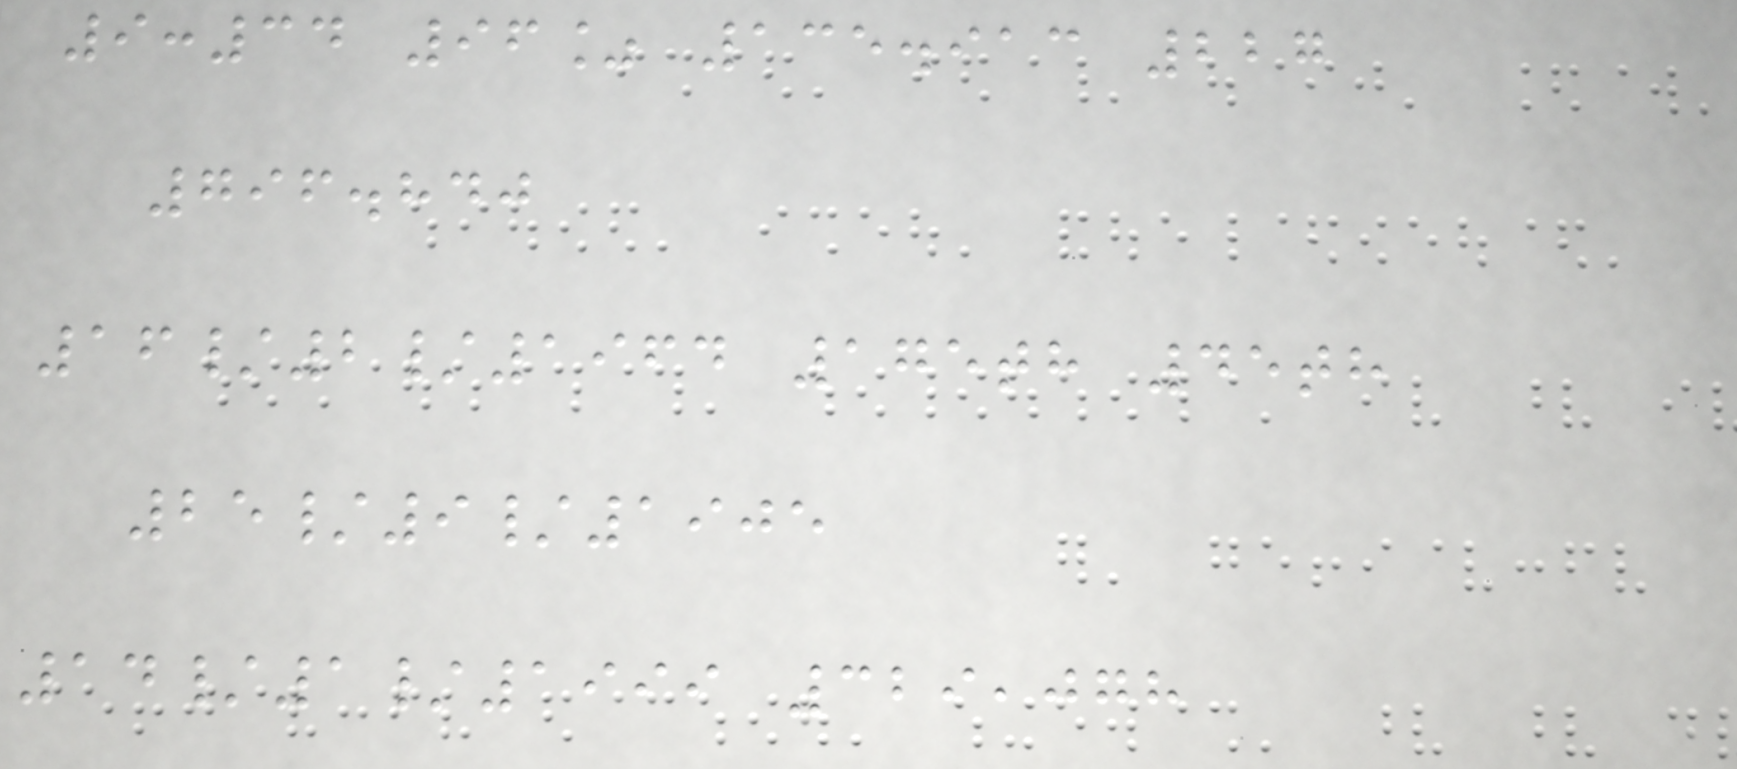9:34 96% 135.913 227
796.840
16/2/1964 175th 45th
25/9/1905
14/1/1999 329,078
